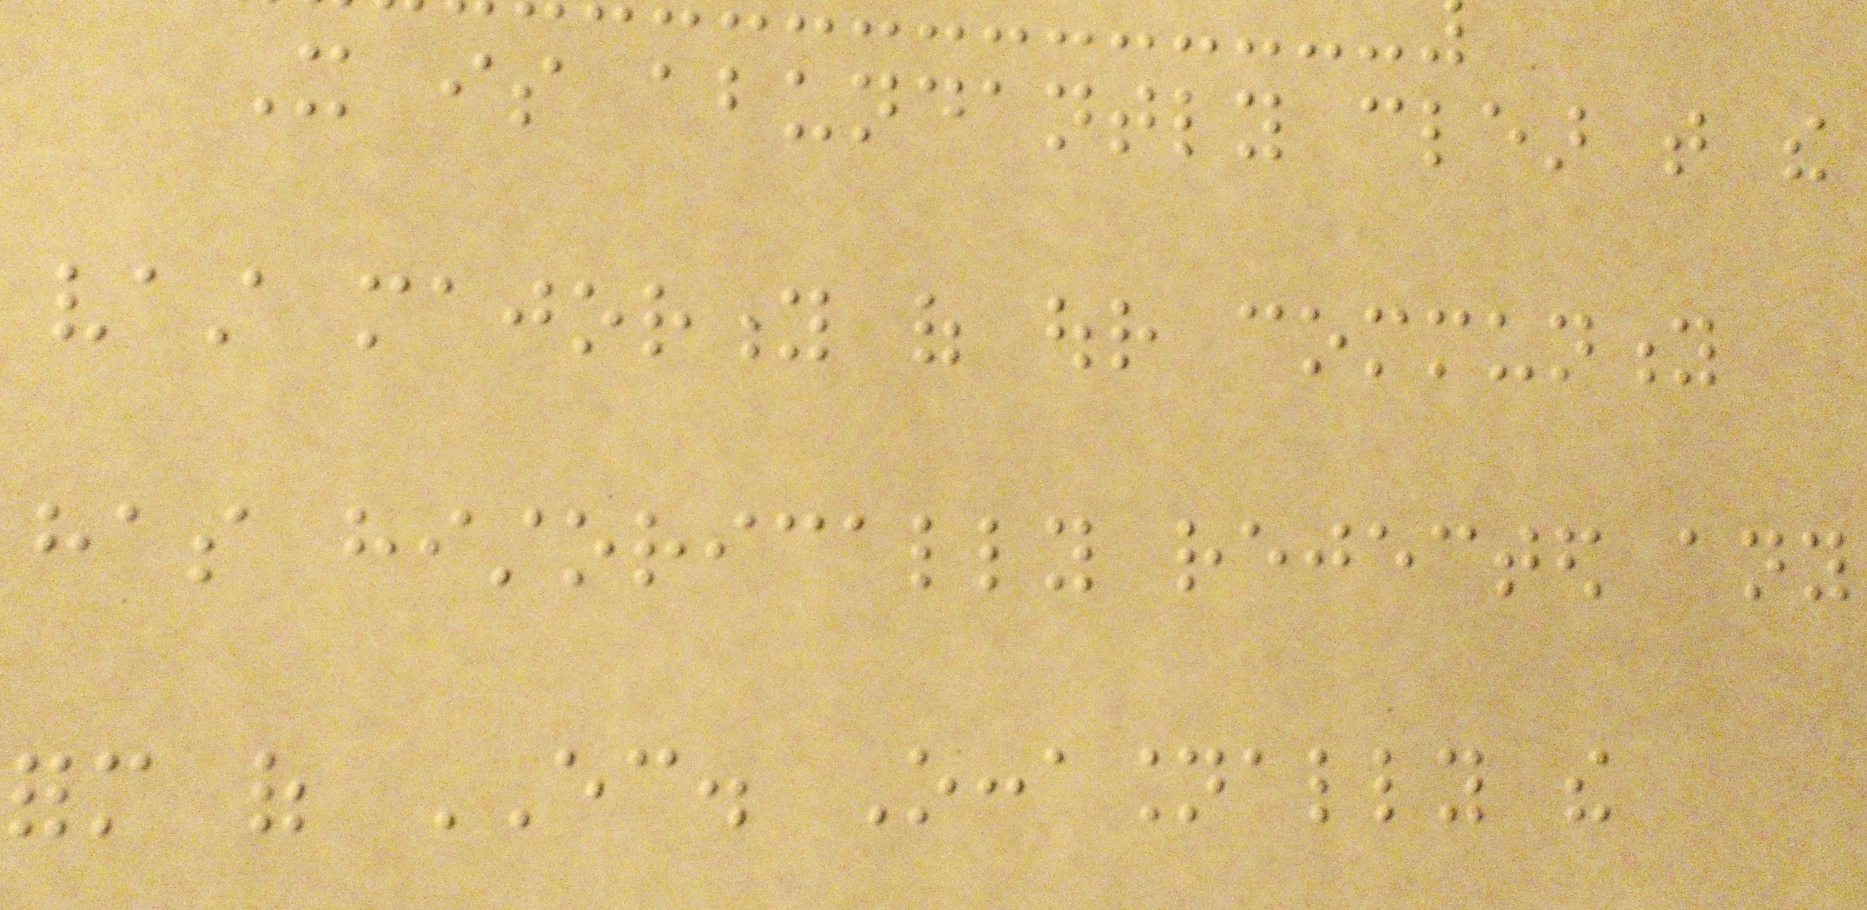It is abundantly clear that the
vast majority of our community
has historically rejected any
form of EC. Occasionally the
